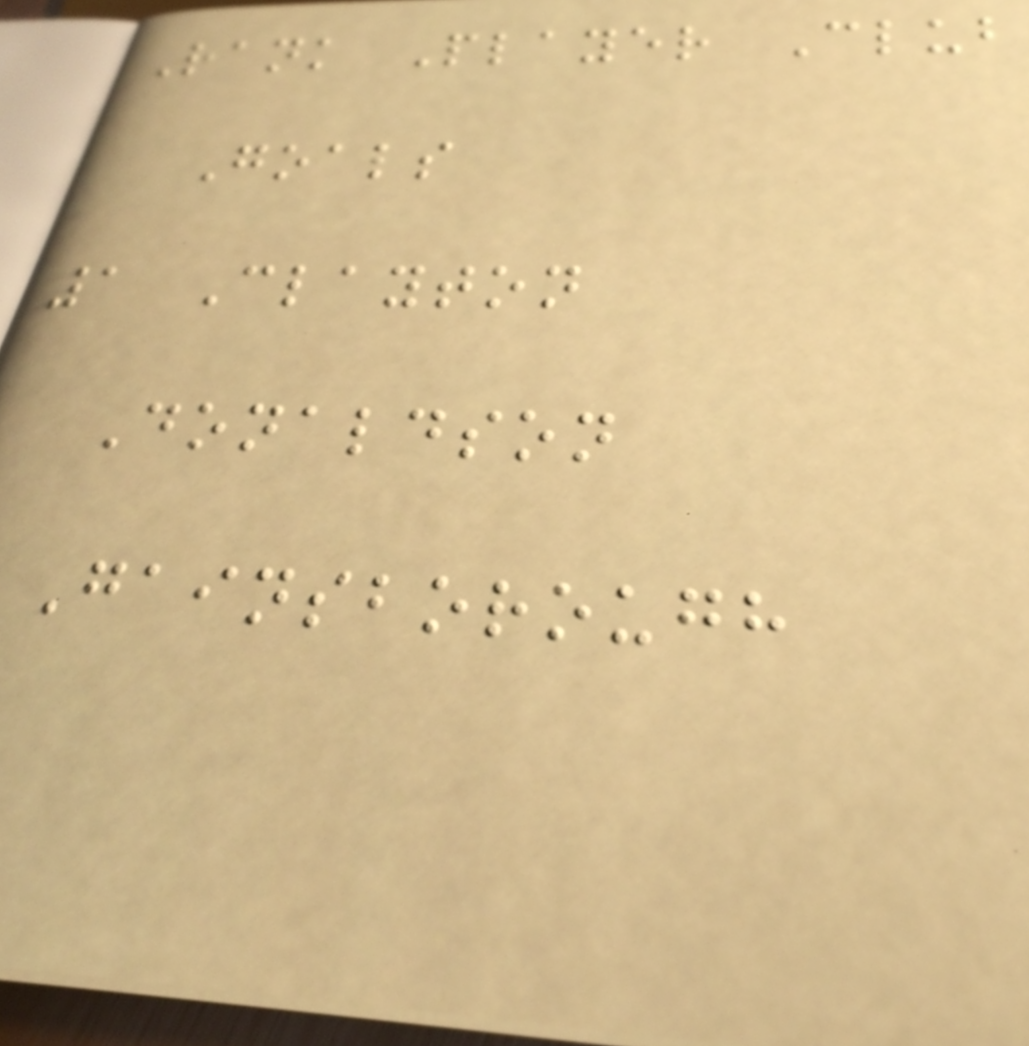Rank Player Club
Goals
1 Clayton
Donaldson
Gainsborough
